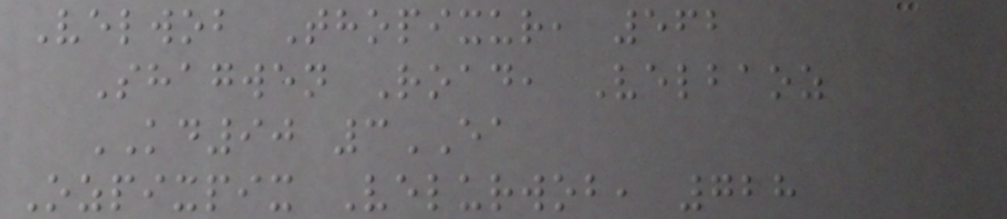Velwob Thopixur, 562
Shagwen Road, Velbaoz
KD90 3EA
Ozpixpix Velurwob, 728
